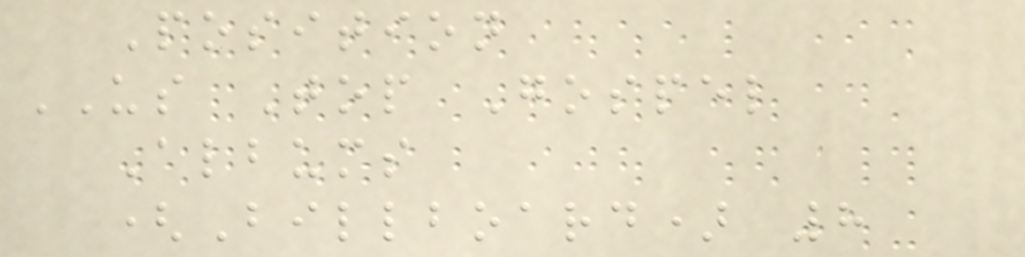Position
US Top Gospel
Albums
(Billboard) 8
